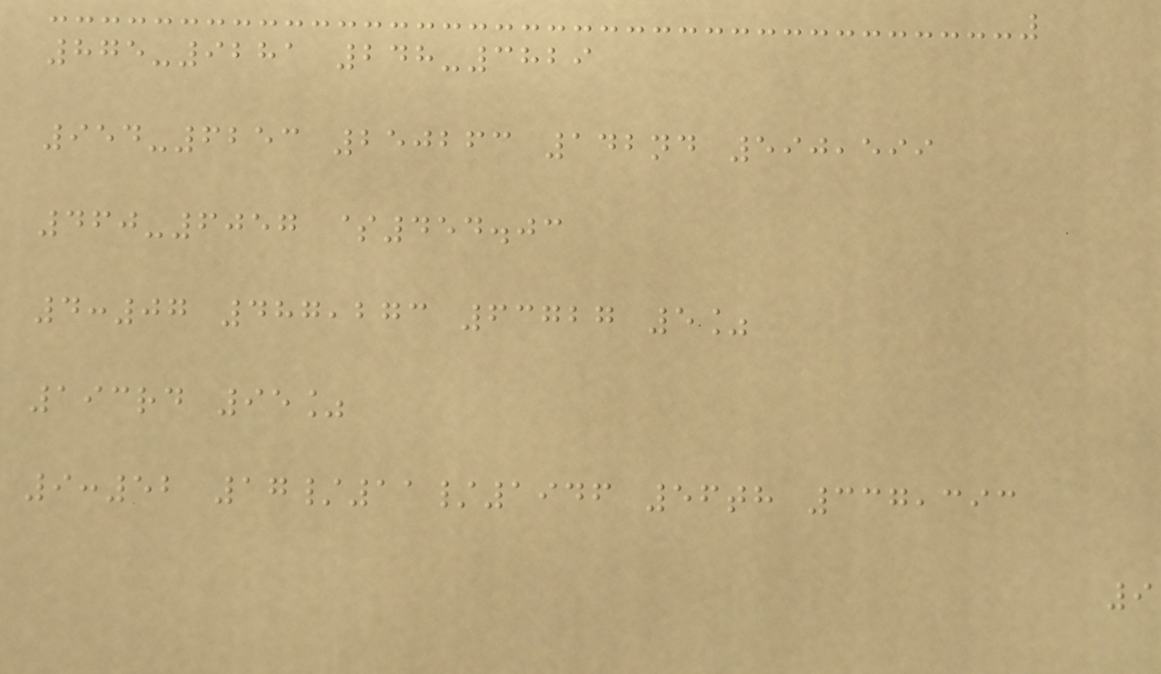875-9281 248-3829
954-6253 250263 142nd 590,599
460-6057 $454.03
4:07 487,273 63727 5%
193rd 95%
9:52 17/11/1946 56th 337,393
9
